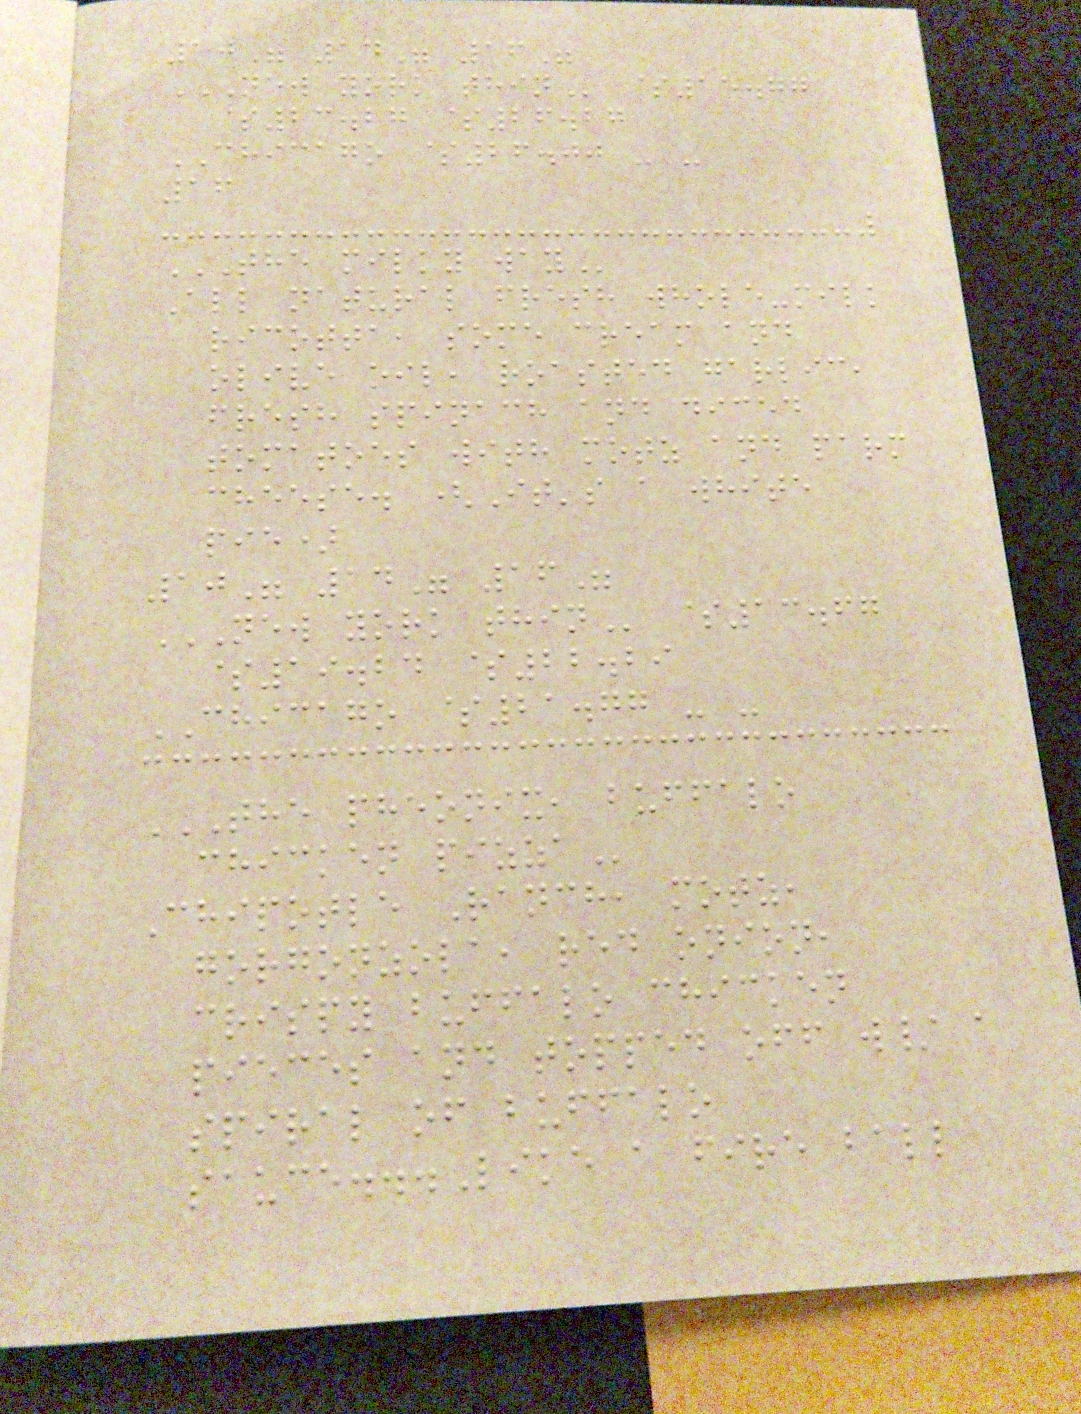10" 14" 16"
NEW YORK THIN $15.77
$23.27 $26.27
CHICAGO $26.00 - -
16
THE MILKY WAY
All natural fresh whole-milk
ricotta, some cream and
olive oil, roasted garlic,
fresh spinach and diced
tomatoes with motz and parm
cheese. (It's a white
pie)
10" 14" 16"
NEW YORK THIN $13.67
$19.24 $22.29
CHICAGO $21.77 - -
THE PHEONIX, BUFFALO
CHICKEN PIZZA
Chipotle Ranch, motz,
gorgonzola, red onion,
crispy buffalo chicken
pieces and topped off w/ a
spiral of buffalo
sauce...Like a fire ball
